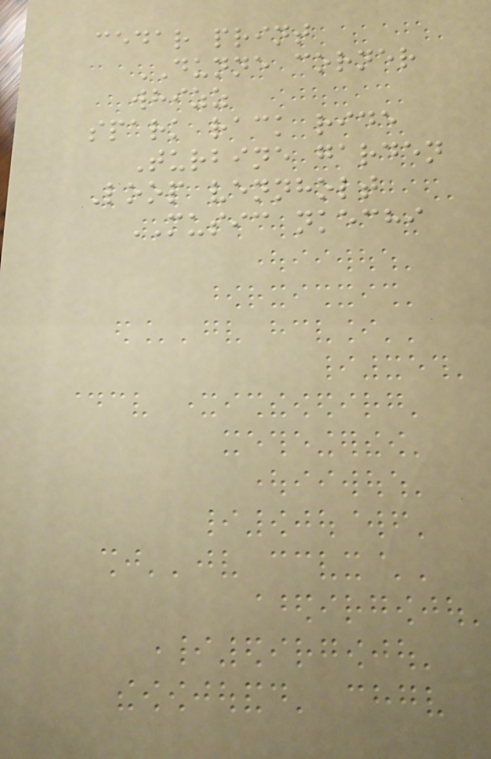cedar print
DUNNE corner
whizz
spark rack ride
Turbine garden
Loop vennholt
MUSIC nkechi
